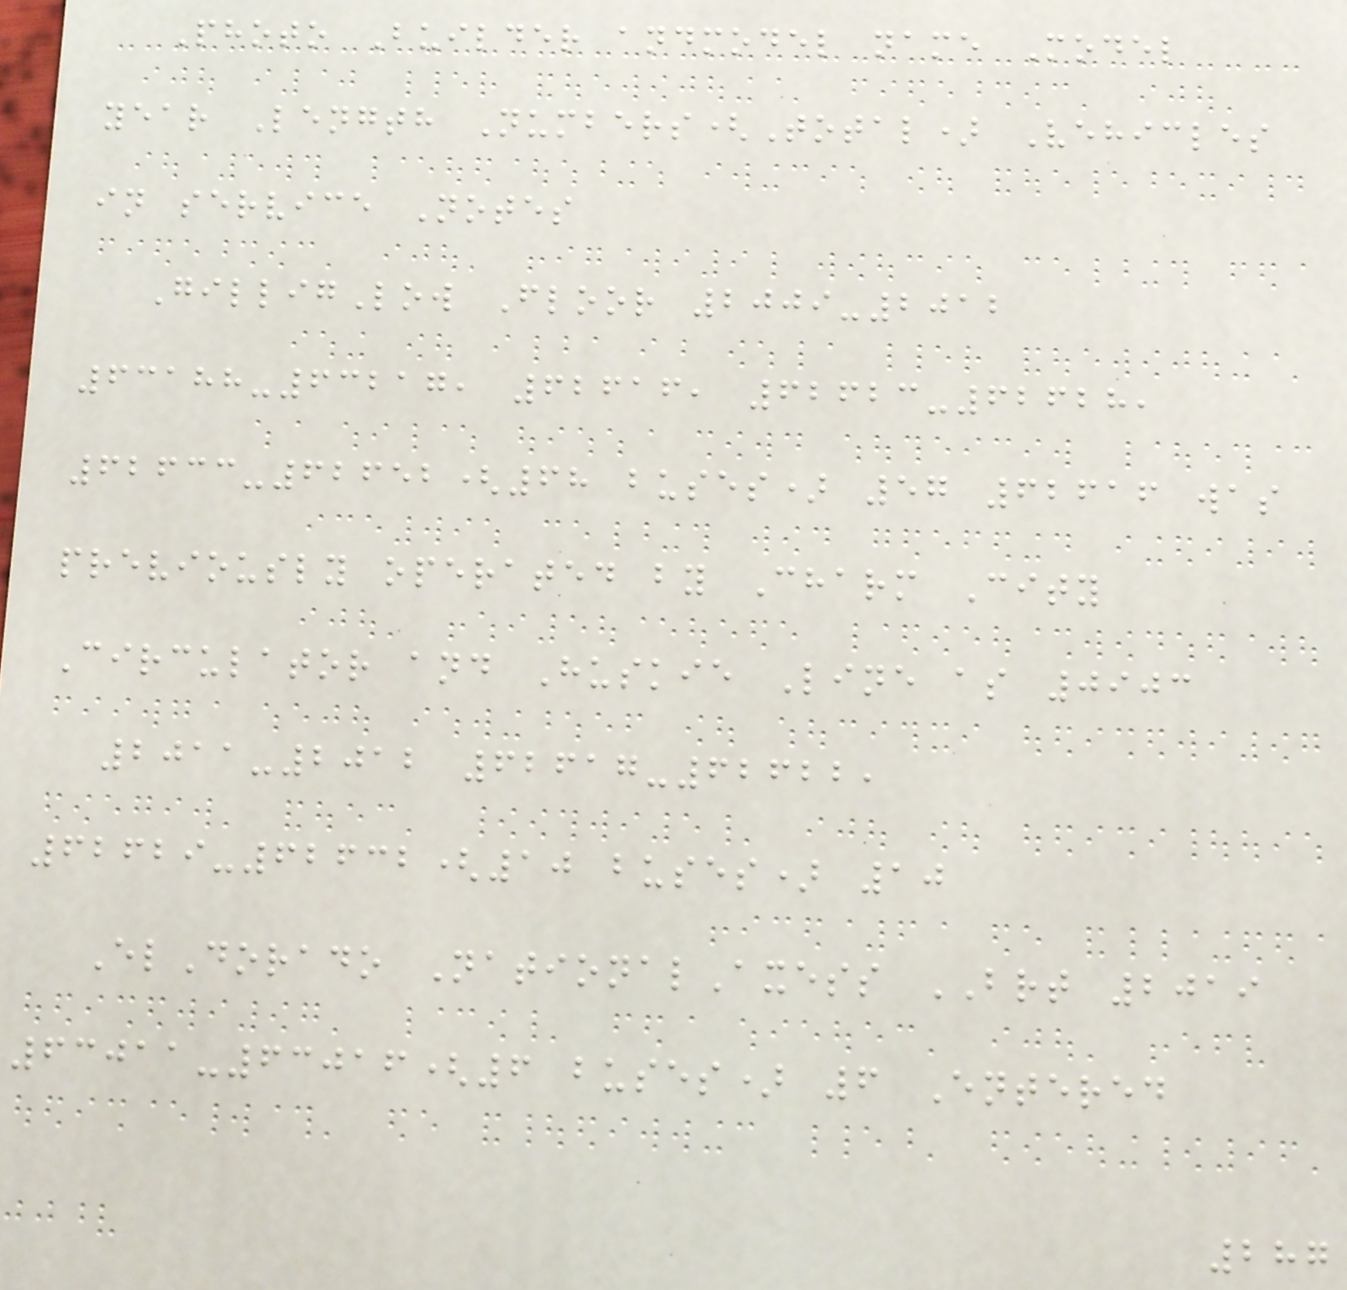Photo Builder andmodel name Model
year Length Numbers(Total) Vehicles
in service Notes
GilligLow Floor 2009-2012
63188-63217, 62616, 62623-62628,
62633-62652(68 buses) 57 62616 was
previously operated by Charm City
Circulator and Huskie Line as 0903
2011-2012 62617-62622,
62629-62632(10 buses) 10
ElDorado NationalAxess BRT 2019
63011-63016(6 buses) 6 Entered
287
